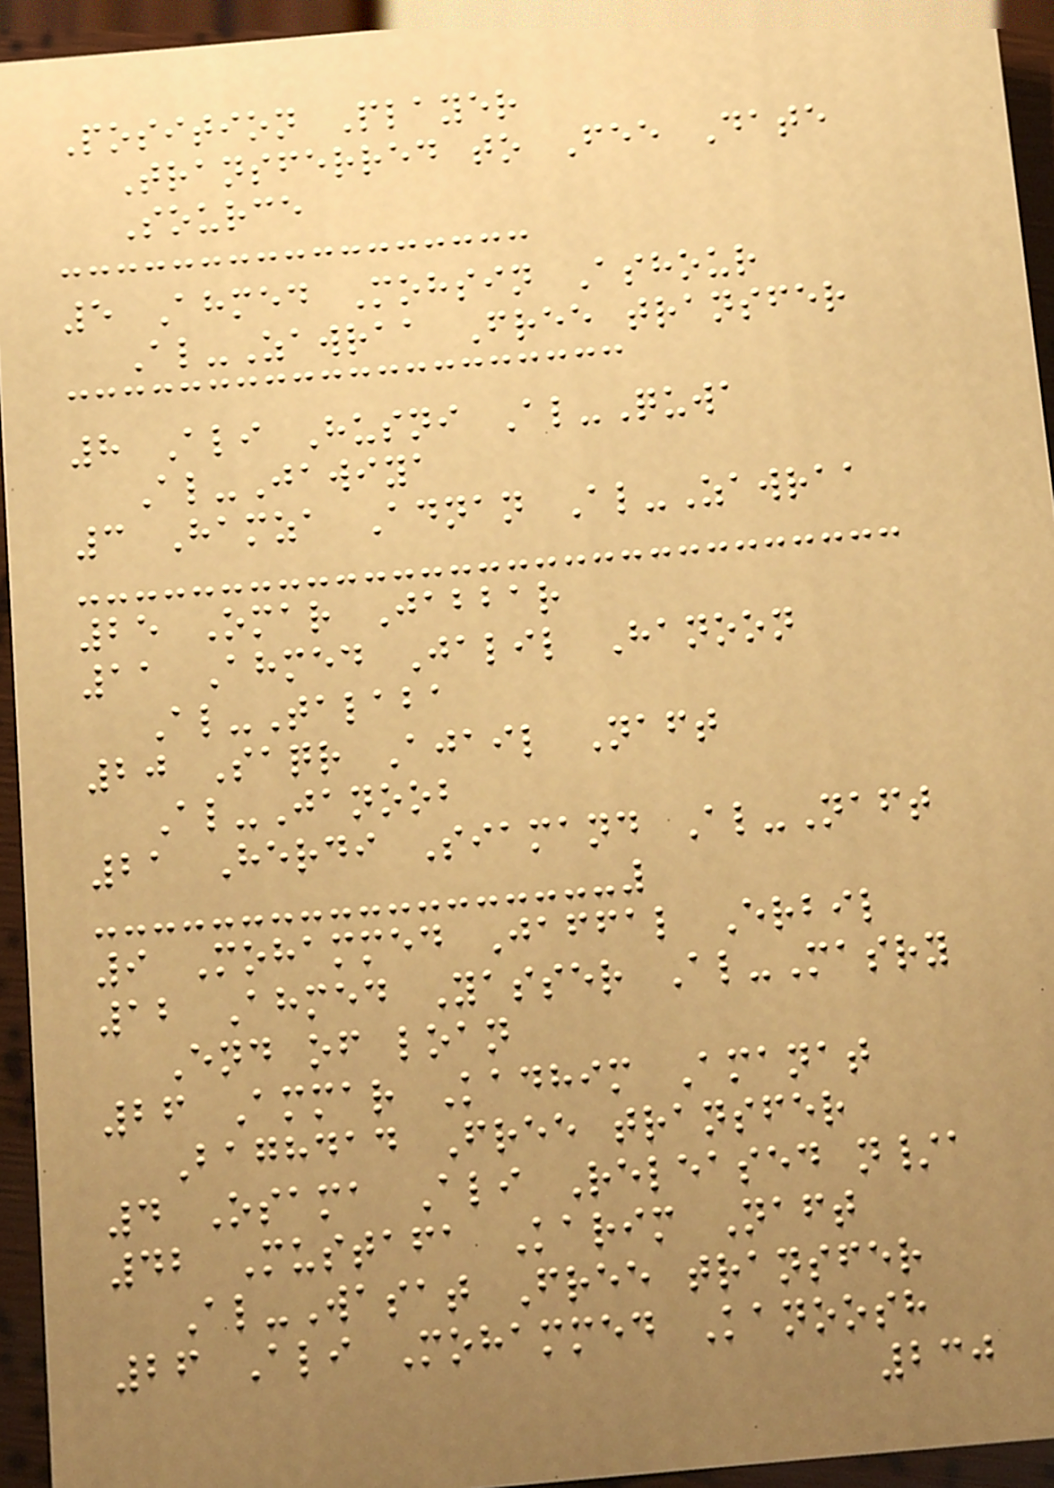Position Player
Transferred to Fee Date
Source
5 Ahmed Mohsin Ashour
Al-Zawraa Free transfer
8 Ali Husni Al-Quwa
Al-Jawiya
3 Hamza Adnan Al-Zawraa
25 Omar Jabbar
11 Ahmed Jalil Hanoon
Al-Talaba
20 Saqr Ajail Naft
Al-Janoob
21 Herdi Siamand Al-Naft
9 Mohammed Jaffal Erbil
12 Ahmed Yasser Al-Masry
End of loan
26 Ammar Kadhim Amanat
Baghdad Free transfer
4 Osama Ali Released n/a
42 Mustafa Karim Naft
Al-Wasat Free transfer
26 Ali Mohammed Kanoosh
230
